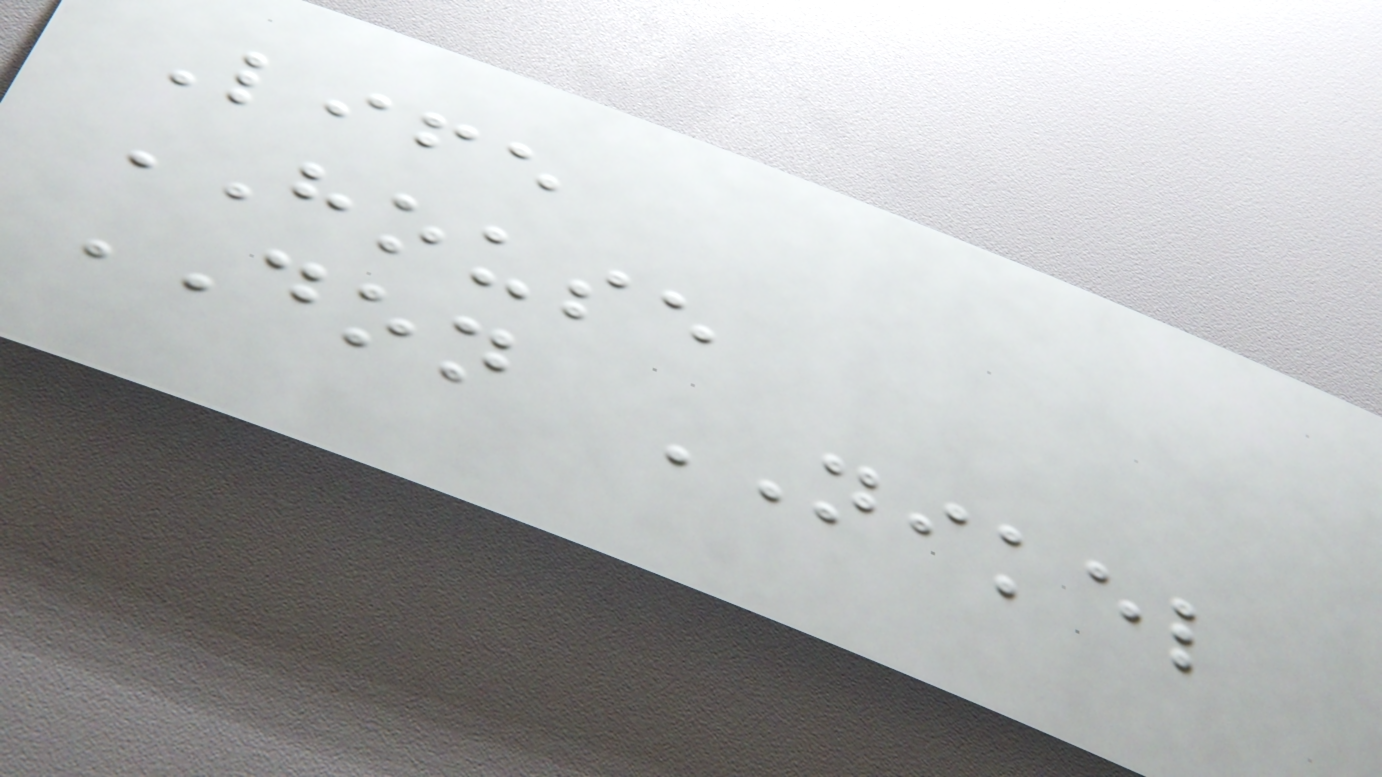Life
HOUSE
DON NIKEL
